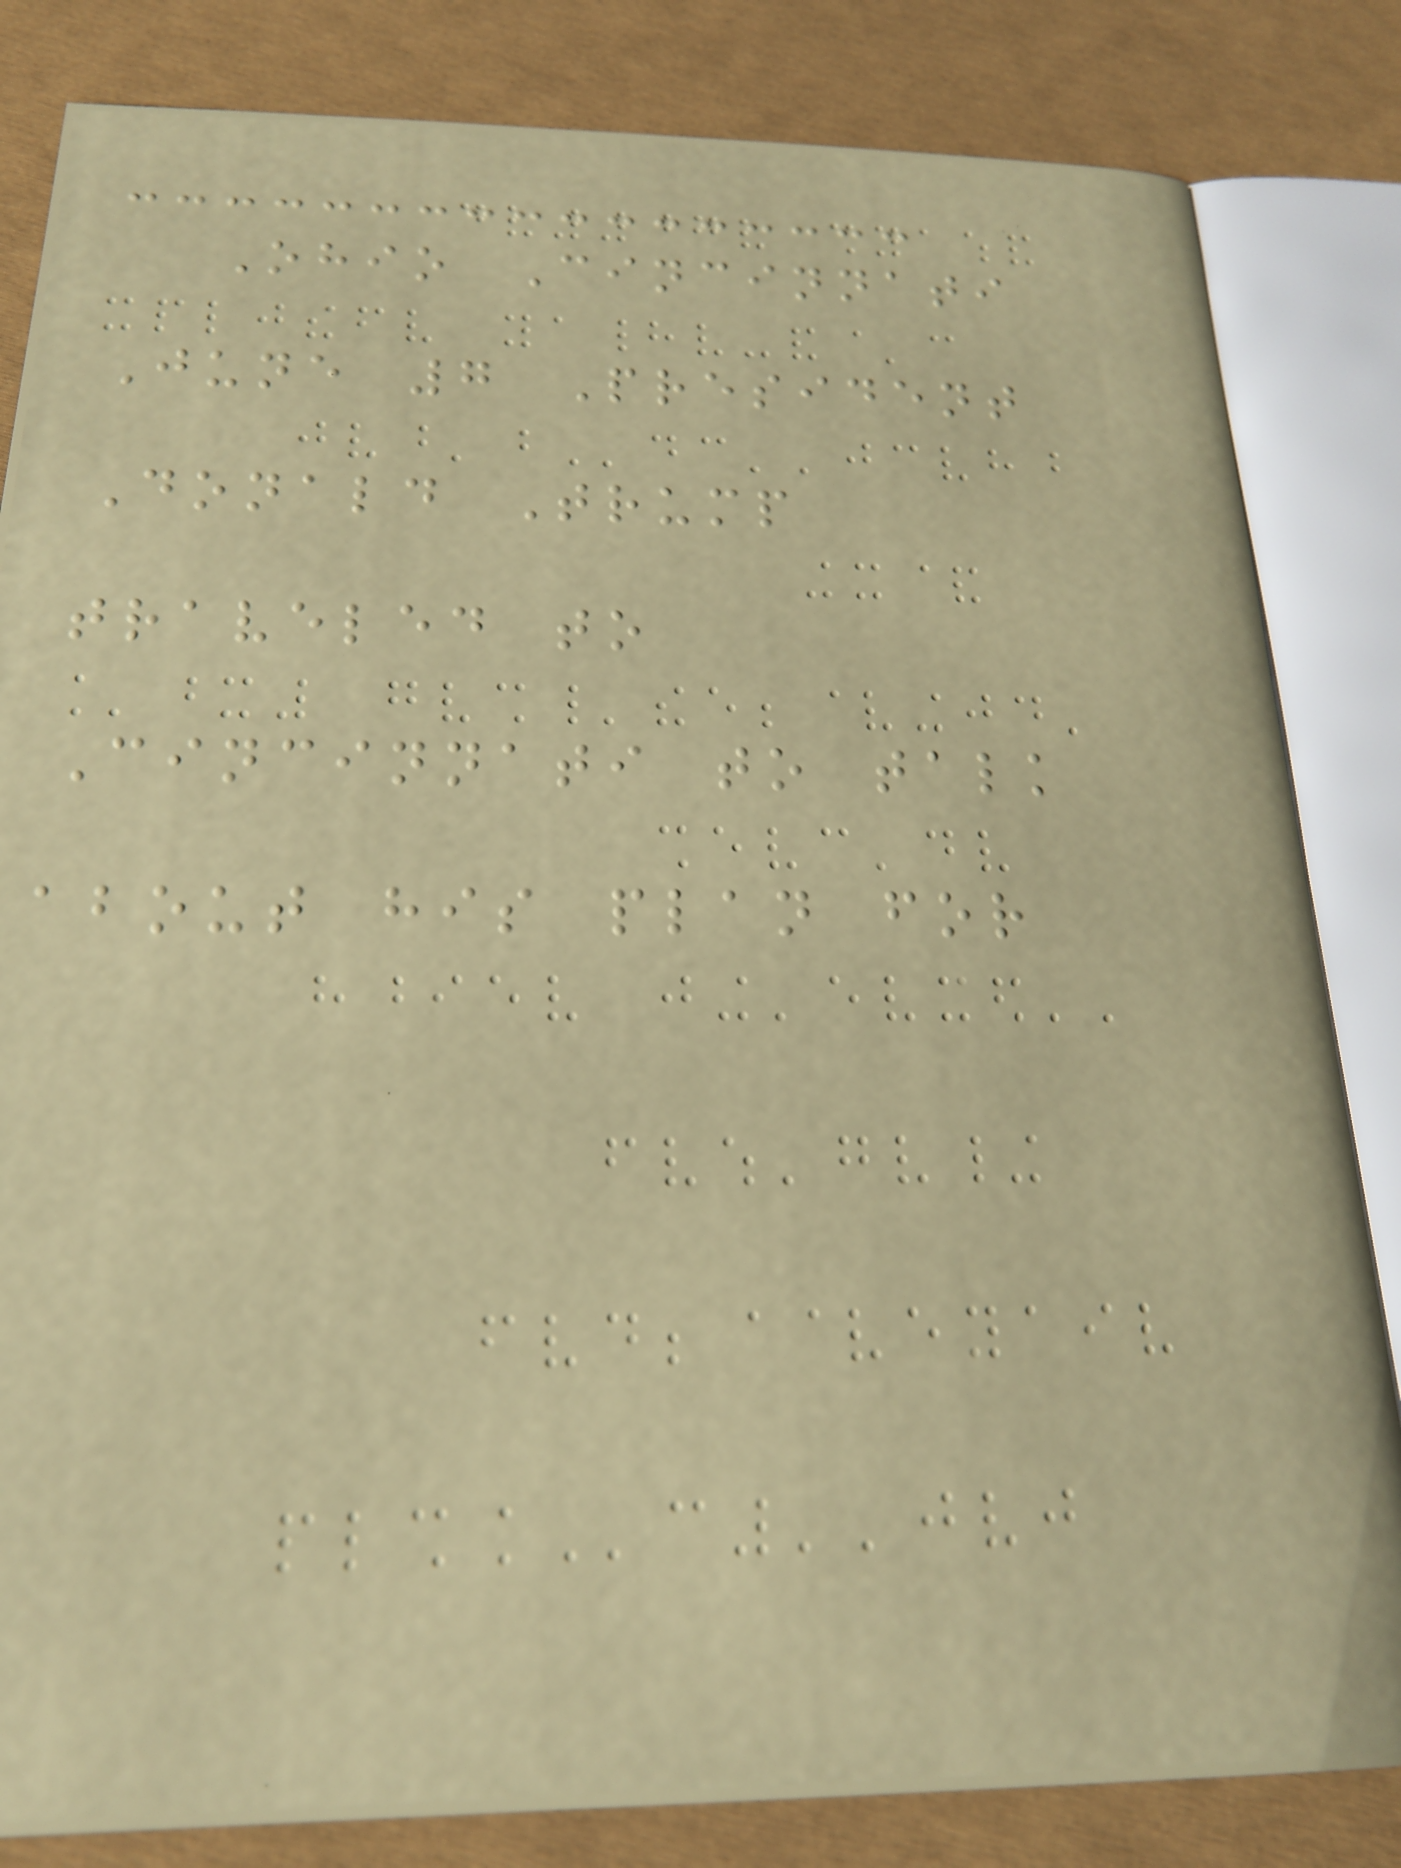Ohio Cincinnati
June 7 President
Donald Trump
traveled to
Cincinnati to talk
about his plan for
